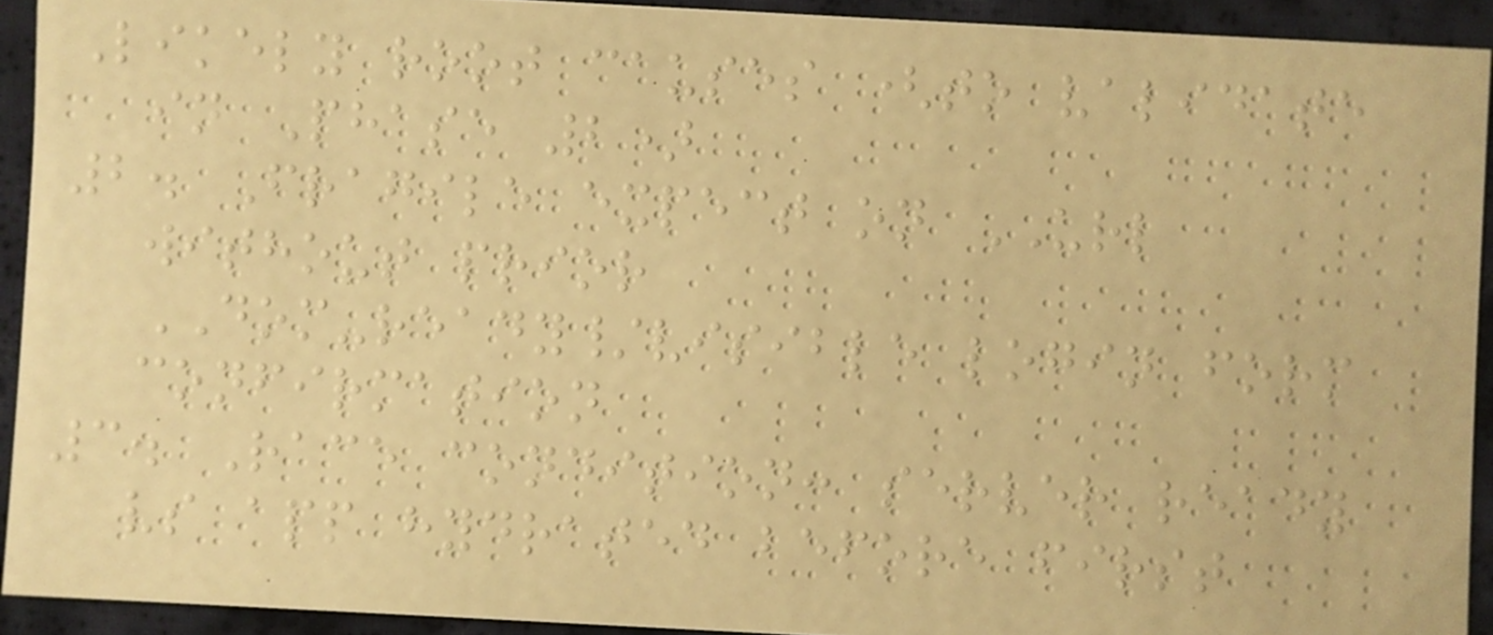Likely root causes (to validate
in Phase 2)
2. Fragile expect on URL
without prior
DOM-ready/visible login form
confirmation
3. Race condition: server ready
vs app hydrated before first
